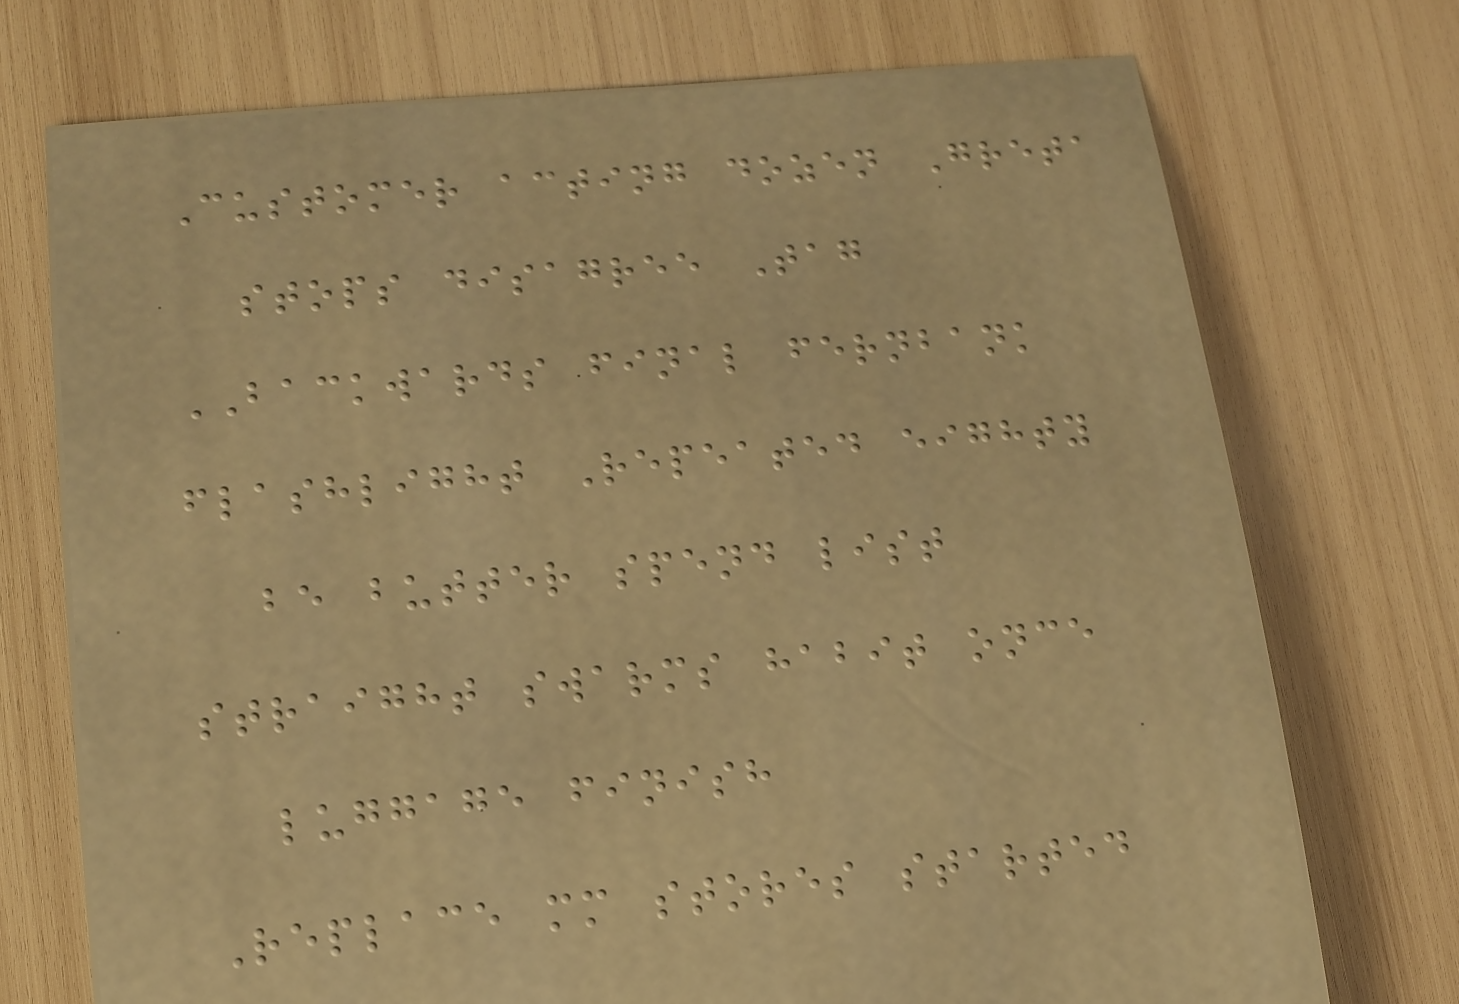Customer acting dozen Greta
stops disagree Tag
BACKWARDS final fernbank
flashlight Repeated eighty
be butter spend list
straight swarms habit once
luggage finish
Replace mm stores started
